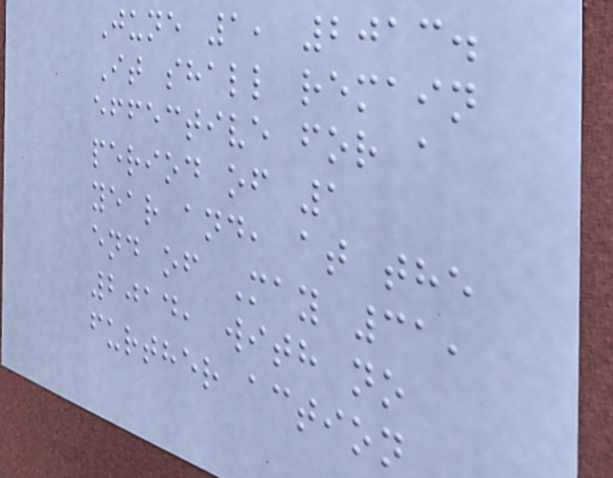June 1, 2013.
It shall remain
effective for a
period of 1
year and, at the
end of May 31,
2014, with no
further action
